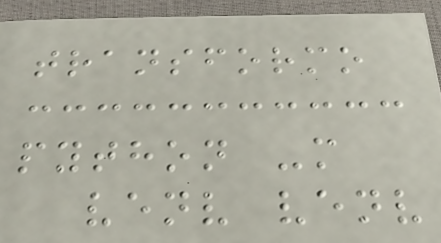transformo
python -m
venv venv
